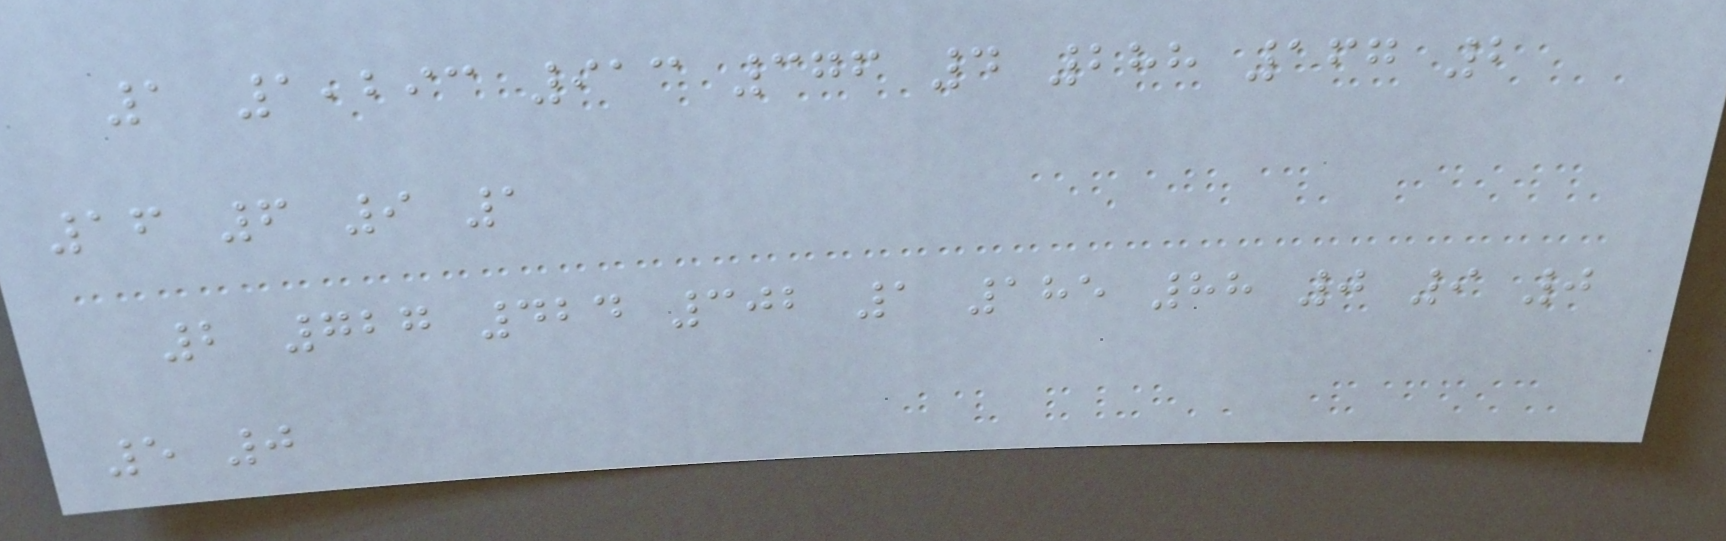1 1,293 913 376 4 288 167 2
16 6 9 1
2 727 424 302 1 185 88 0 9 0
5 0
